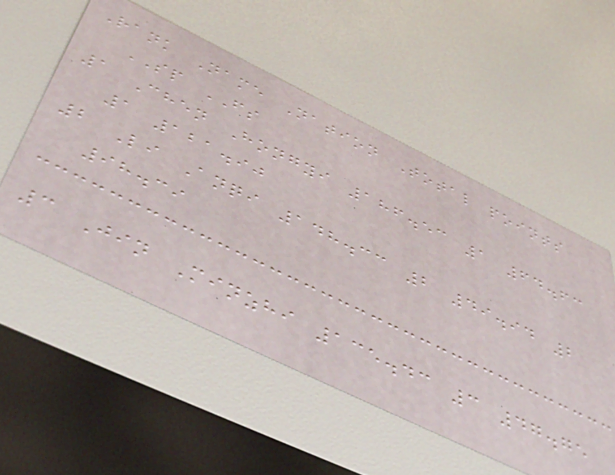Rank Name Nation Total points
SP FS
1 Chen Hongyi 186.53 1 64.63
1 121.90
2 Li Anqi 148.33 2 49.94 2
98.39
3 Jin Minzhi 135.43 3 47.75
